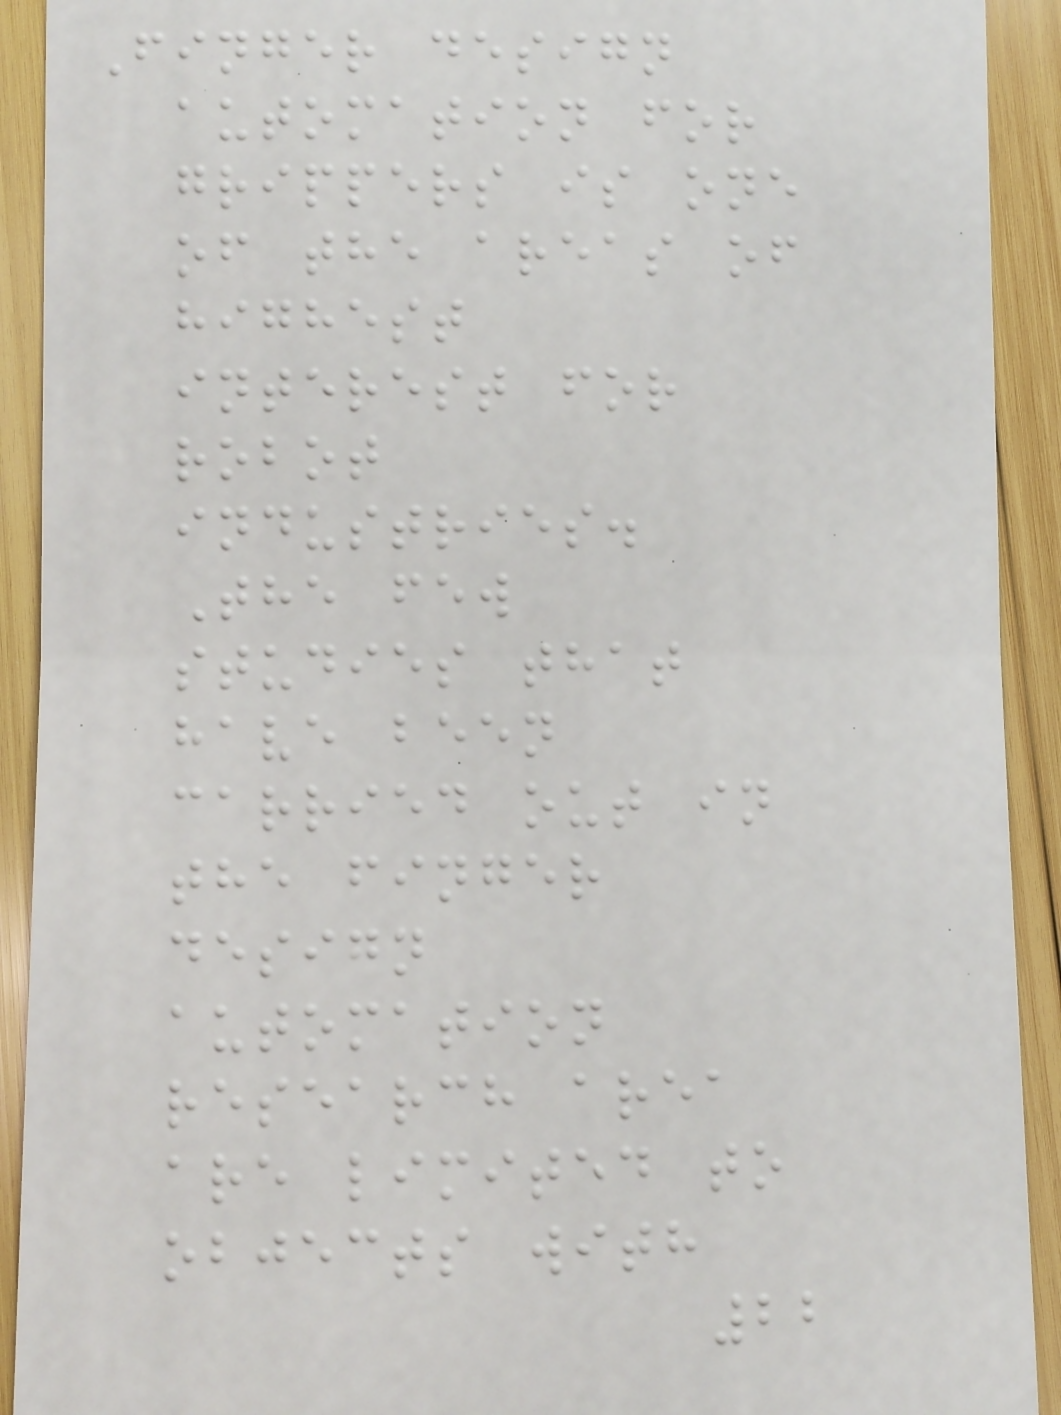Finger design
automation for
grippers is one
of the areas of
highest
interest for
robot
industries.
The few
studies that
have been
carried out in
the finger
design
automation
research area
are limited to
objects with
22
